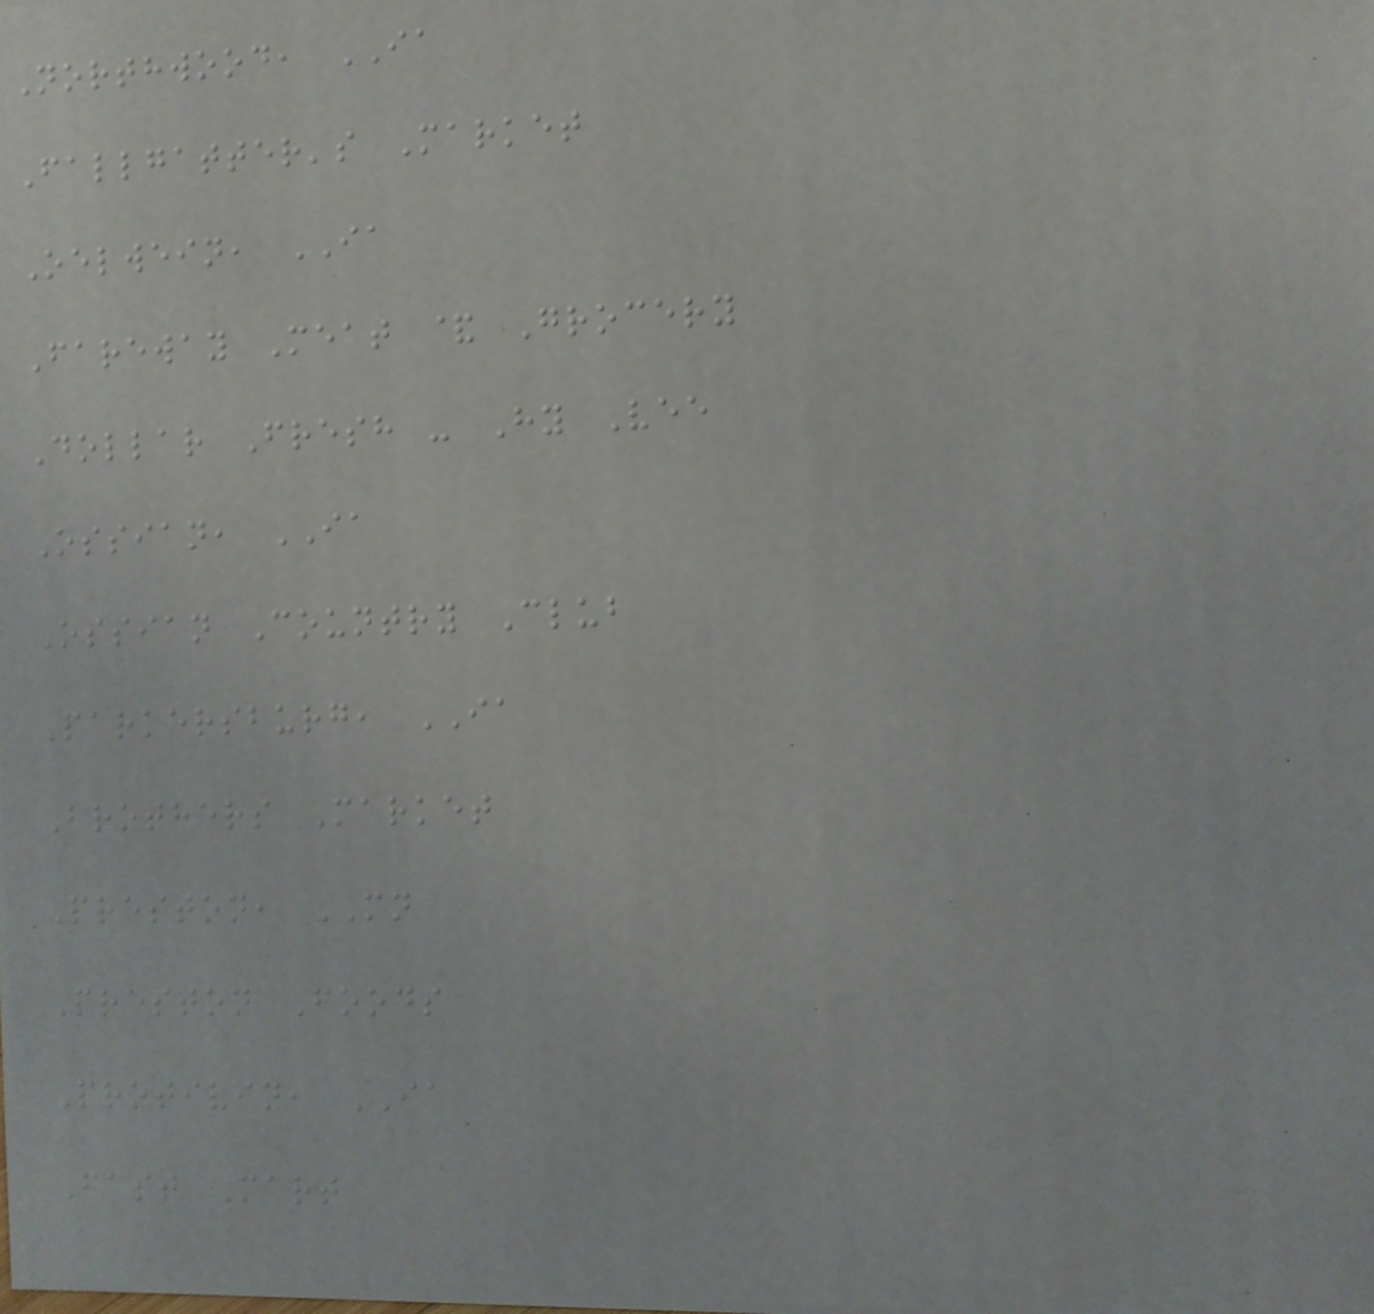Northwood, IA
Fallgatter's Market
Oelwein, IA
Fareway Meat & Grocery
Dollar Fresh - Hy Vee
Ossian, IA
Ossian Country Club
Parkersburg, IA
Brothers Market
Preston, MN
Preston Foods
Protivin, IA
Fast Mart
